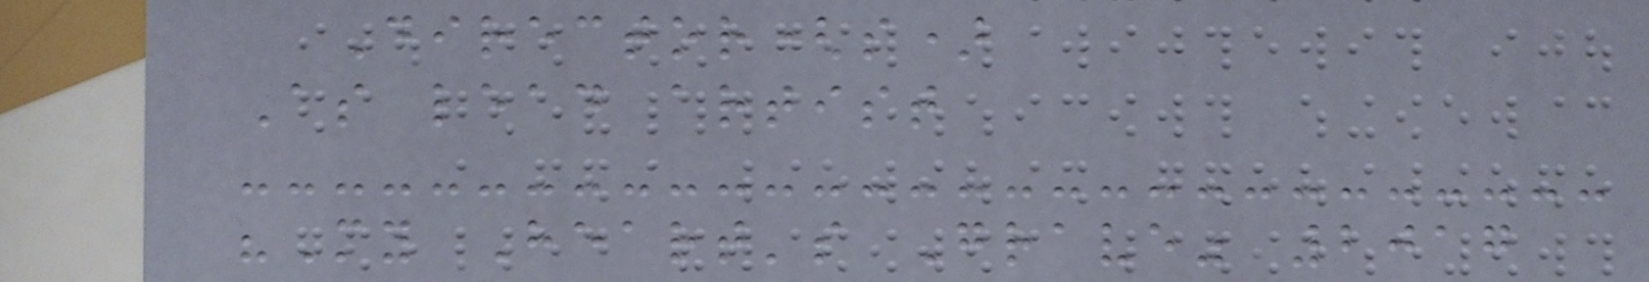Director(s)
As lead artist
"My Heart's Grave" 2017
